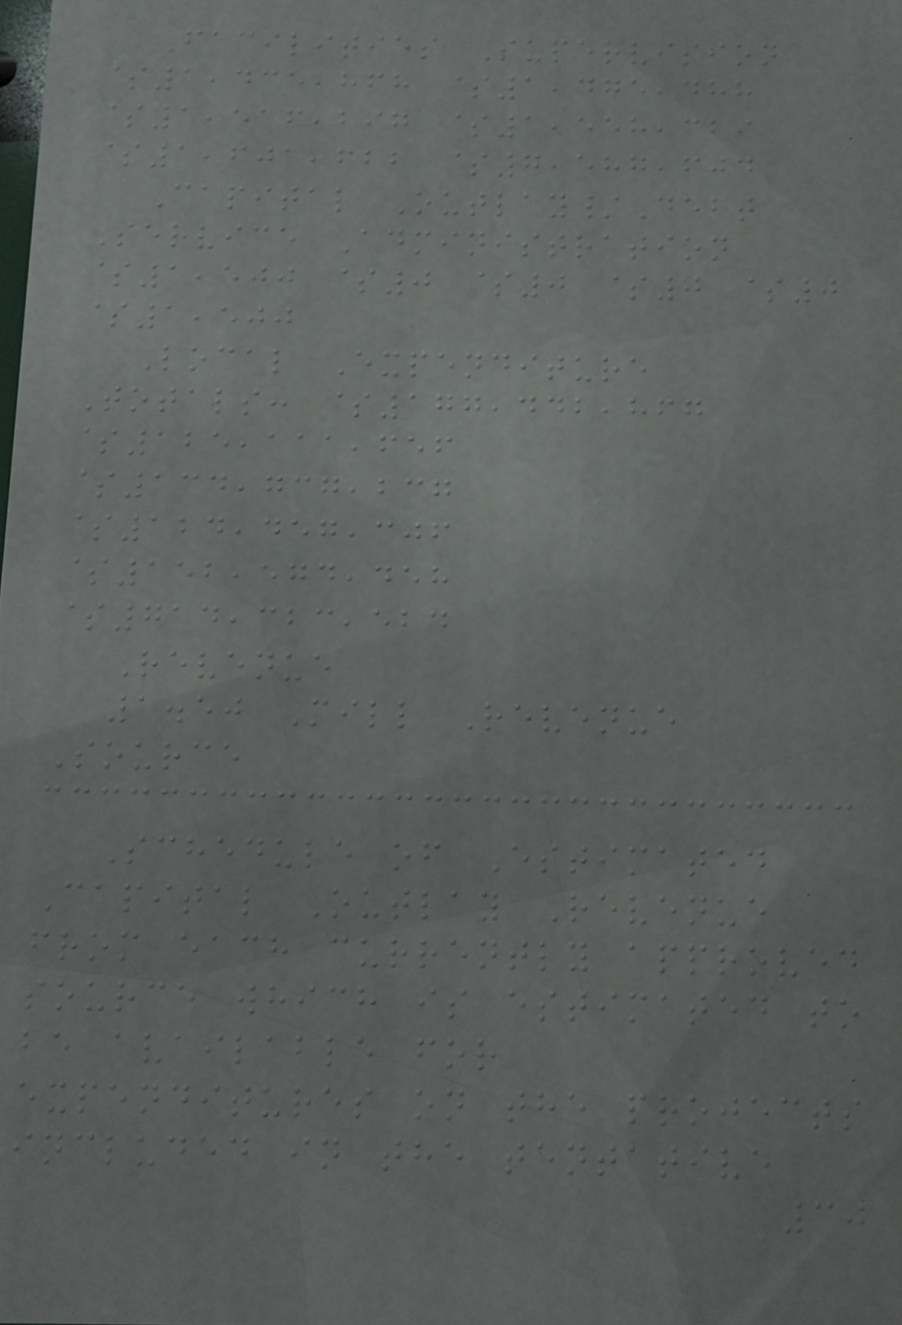Facilities Supervision
$1,435,868 $1,475,488
$1,516,297 $1,558,329
$1,601,622 $7,587,604
Capital Outlay/Debt
Service Administration
$1,500 $0 $0 $0 $0
$1,500
Local Expenditure
Totals: $177,442,867
$125,111,656
$134,737,237
$124,457,306
$152,574,458
$714,323,524
Revenue
1.50 Mill Revenue
Source
Schedule of Estimated
Capital Outlay Revenue
from each currently approved
source which is estimated to
be available for
expenditures on the projects
included in the tentative
30
